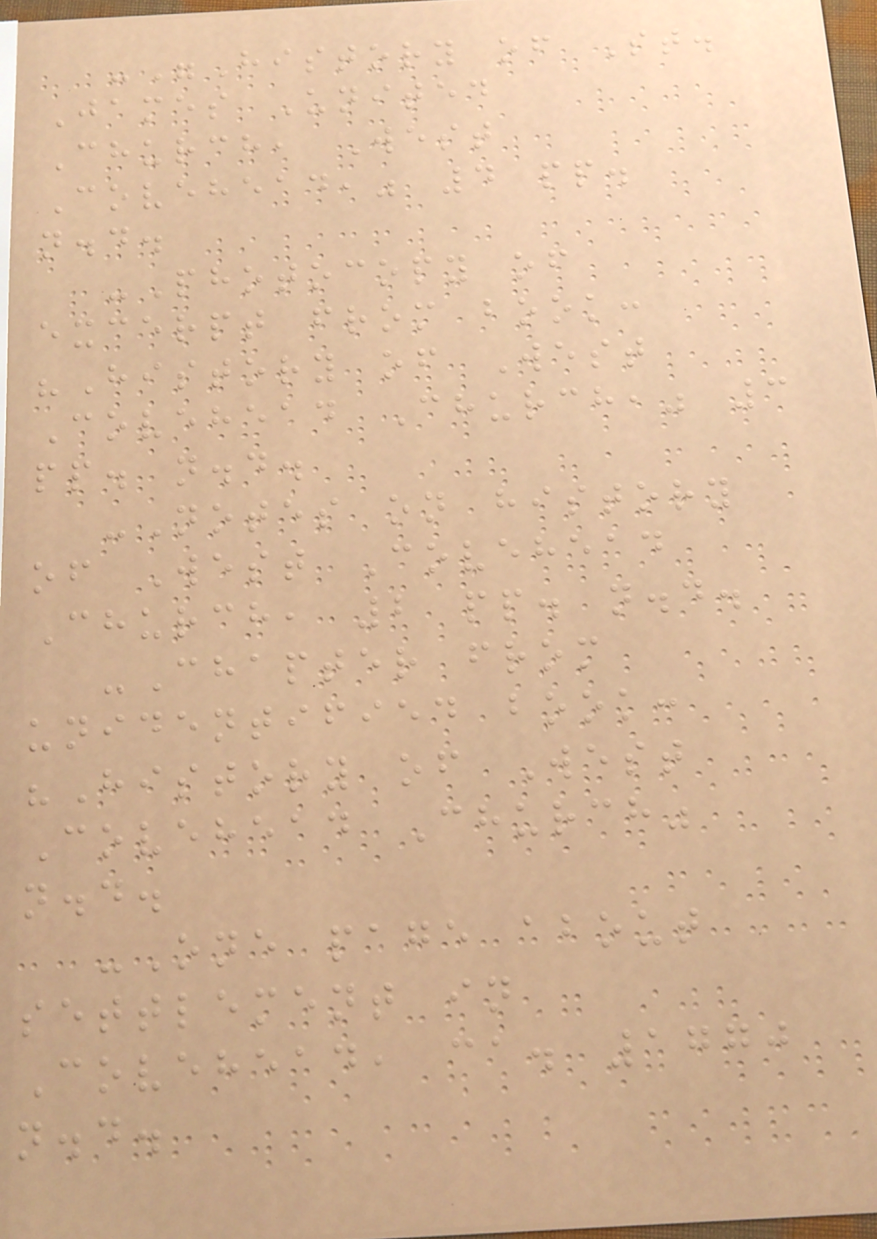-"History of St.
James United
Church, West
Covehead," 4 pp.
n.d.
-Photocopy of
excerpt from book:
"History of West
Covehead Church," 3
pp. n.d.
-Notes on history
of West Covehead
Church, 2 pp. n.d.
-Chapter from
unidentified book:
"History of West
Covehead Church"
n.d.
-One page about
settlement in
Covehead, ca. 1770
n.d.
